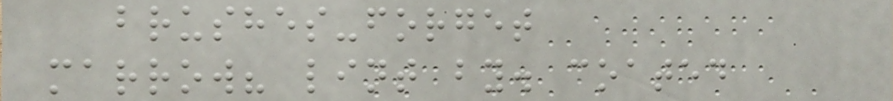brushes-forget
marrow? lint by. coated
